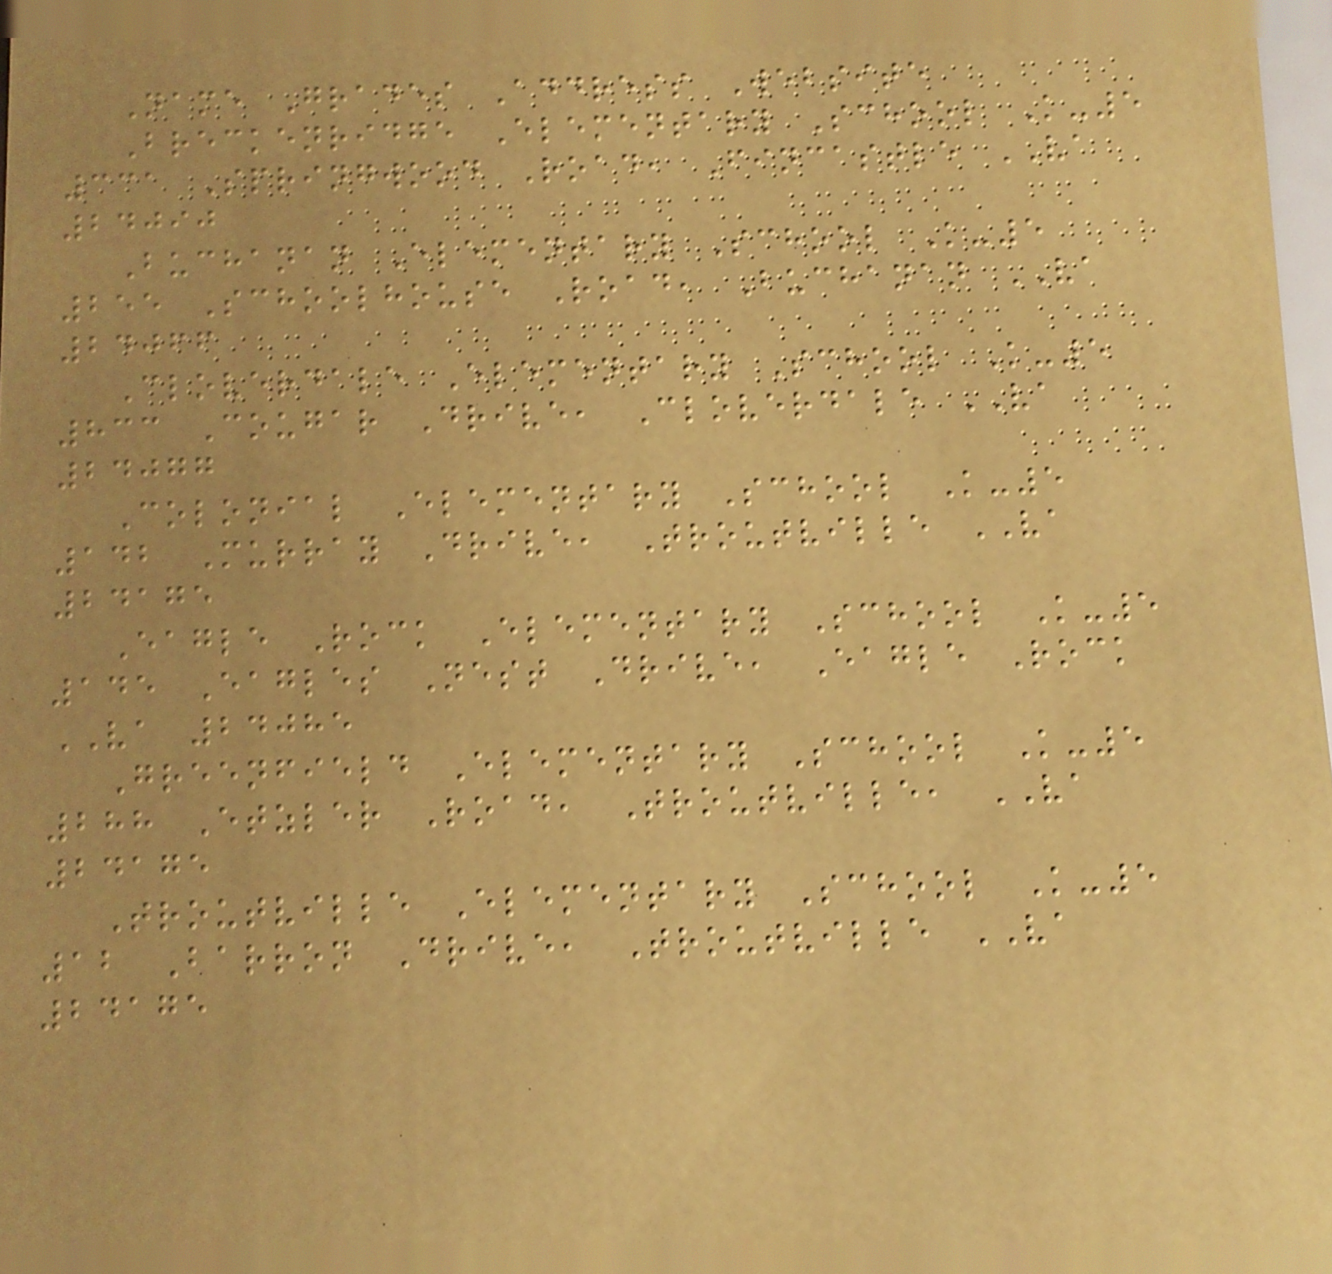Name Grades Address Website
Breckenridge Elementary School K-5
331 Springwood Road, Fincastle VA
24090
Buchanan Elementary School K-5
255 Schoolhouse Road, Buchanan VA
24066
Cloverdale Elementary School K-5
833 Cougar Drive, Cloverdale VA
24077
Colonial Elementary School K-5
142 Murray Drive, Troutville VA
24175
Eagle Rock Elementary School K-5
145 Eagles Nest Drive, Eagle Rock
VA 24085
Greenfield Elementary School K-5
288 Etzler Road, Troutville, VA
24175
Troutville Elementary School K-5
12 Barron Drive, Troutville VA
24175
